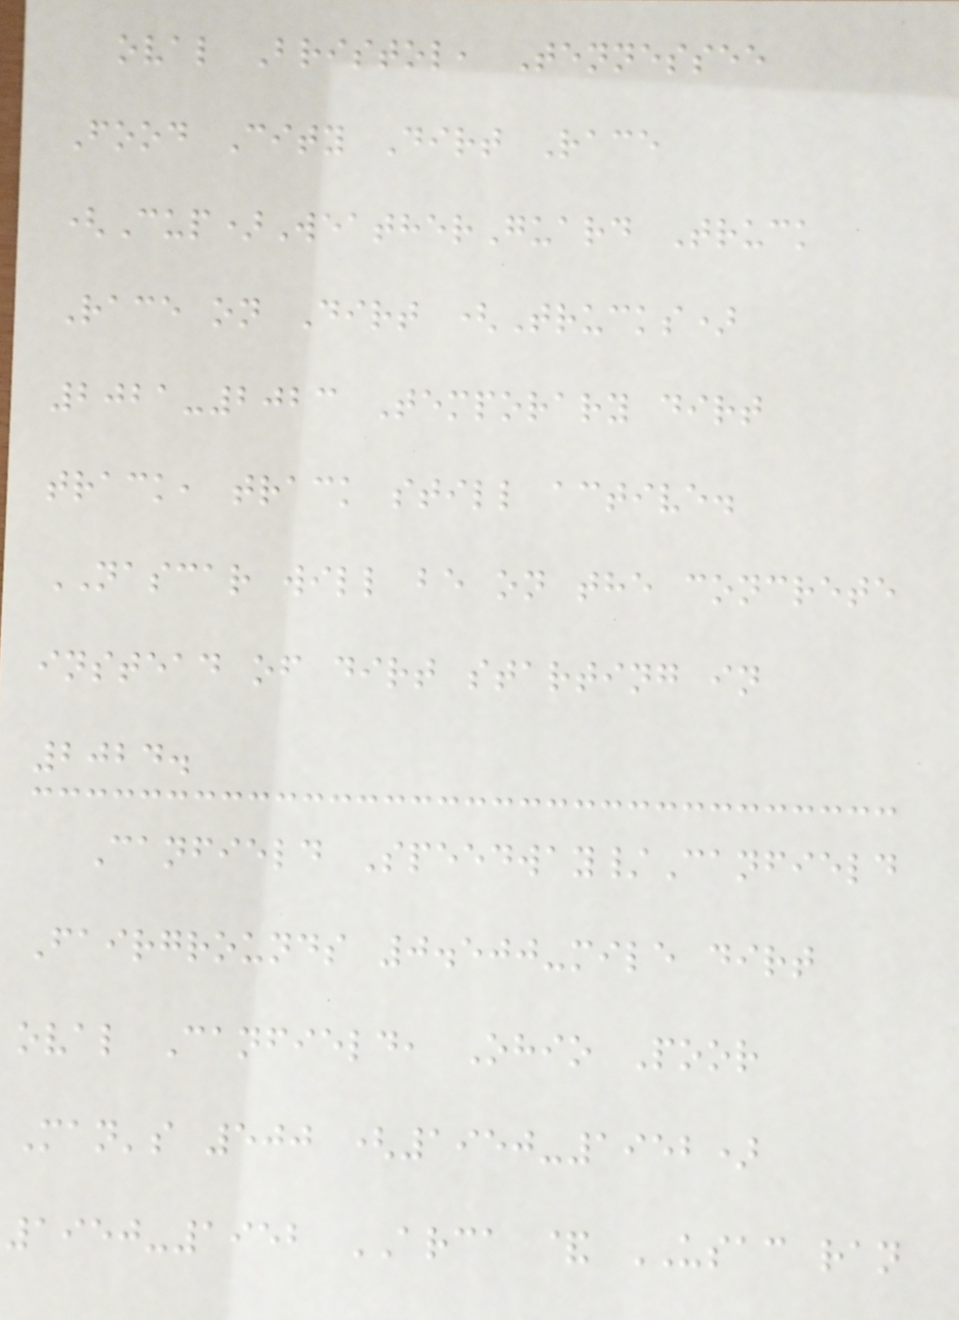oval Bristol, Tennessee
Food City Dirt Race
(Cup)WeatherGuard Truck
Race on Dirt (Trucks)
2021-2023 Temporary dirt
track, track still active.
NASCAR will be on the concrete
instead of dirt starting in
2024.
Canfield Speedway/Canfield
Fairgrounds 0.500-mile dirt
oval Canfield, Ohio Poor
Man's 500 (1950-1952)
1950-1952 ARCA & USAC ran
